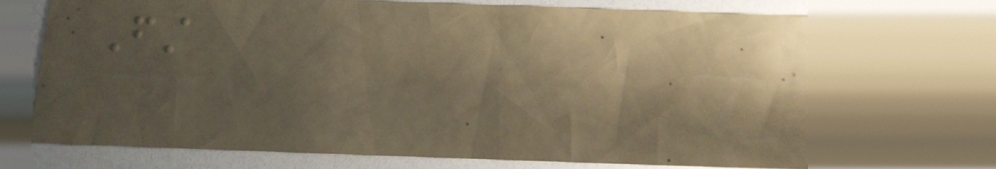First
